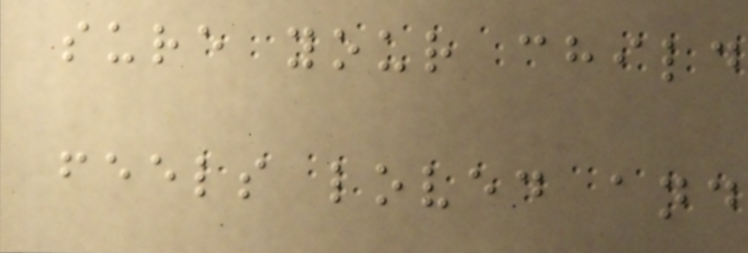sure your child
feels loved and
